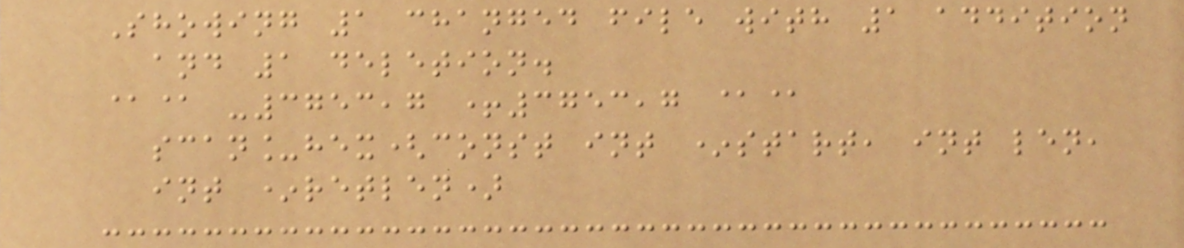Showing 1 changed file with 1 addition
and 1 deletion.
@@ -3753,7 +3753,7 @@
scan_hex(const int *start, int len,
int *retlen)
